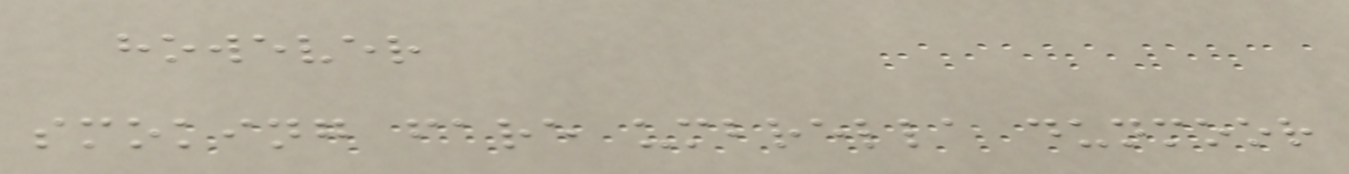however
smoking fare umbrella dunmoor
